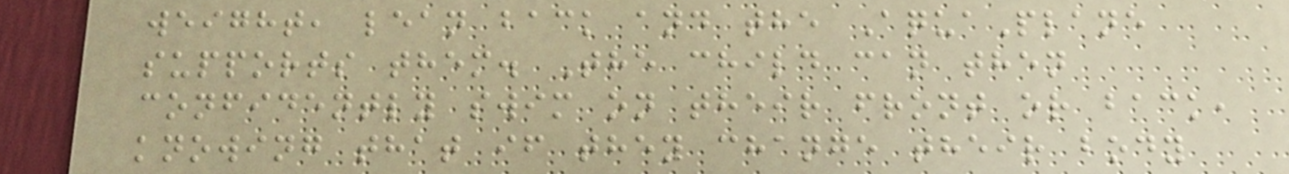weight, lean back and the AquaPlane
supports them. The child can then
confidently swim on their front or back,
knowing that if they change their body
